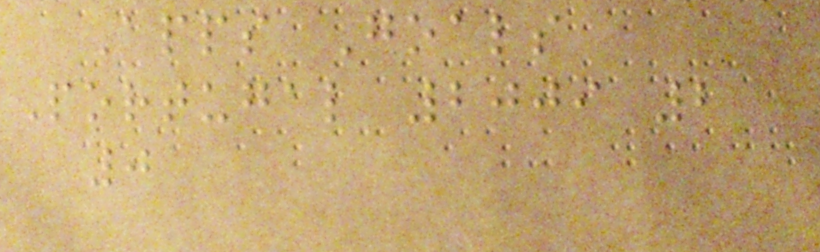Apps Goals
Portugal 2009 2
0
